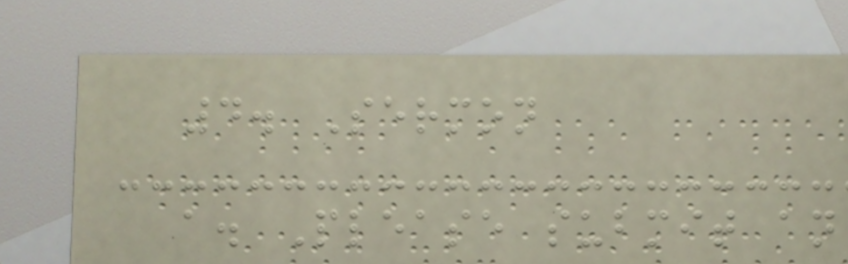4. Sermon
a. Please submit an
